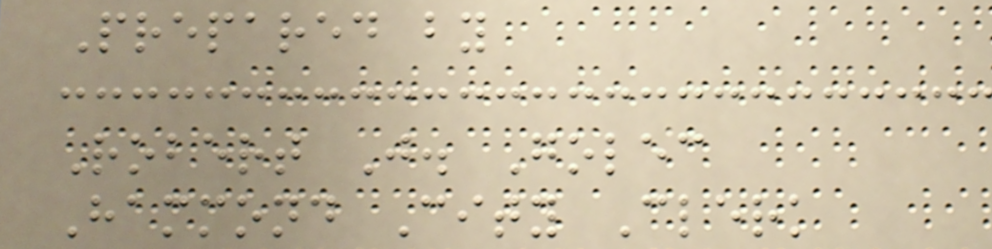Prepared by
Robert J. Golec
Hammond City Clerk
